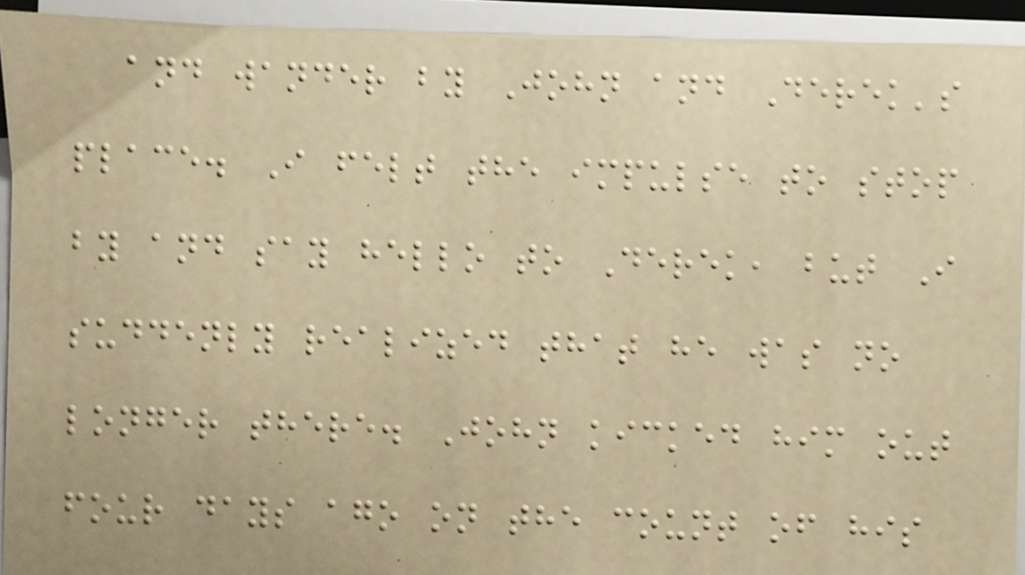and wander by John and Derek's
place. I felt the impulse to stop
by and say hello to Derek, but I
suddenly realized that he was no
longer there. John kicked him out
four days ago on the count of his
